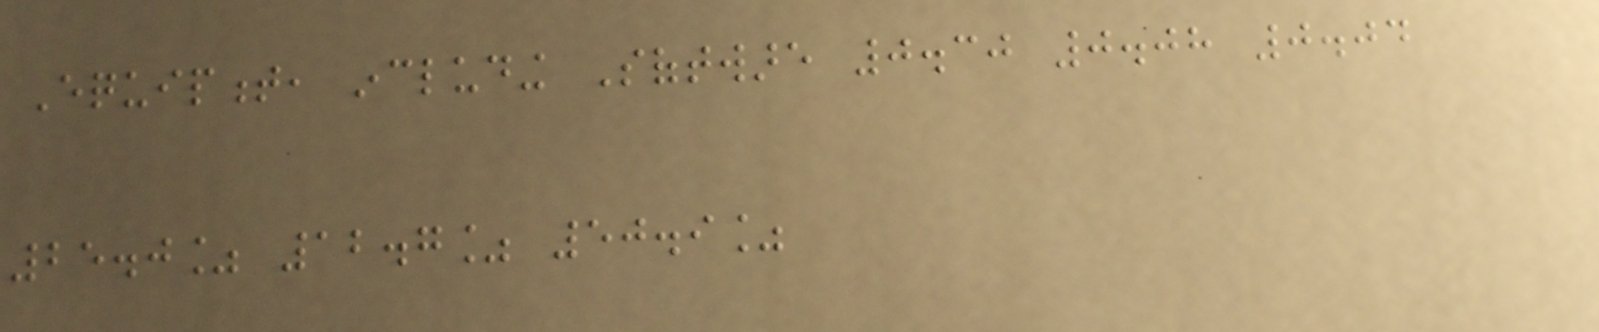Equipment, including Software 0.30 0.08 0.04
25.0% 12.7% 50.9%
